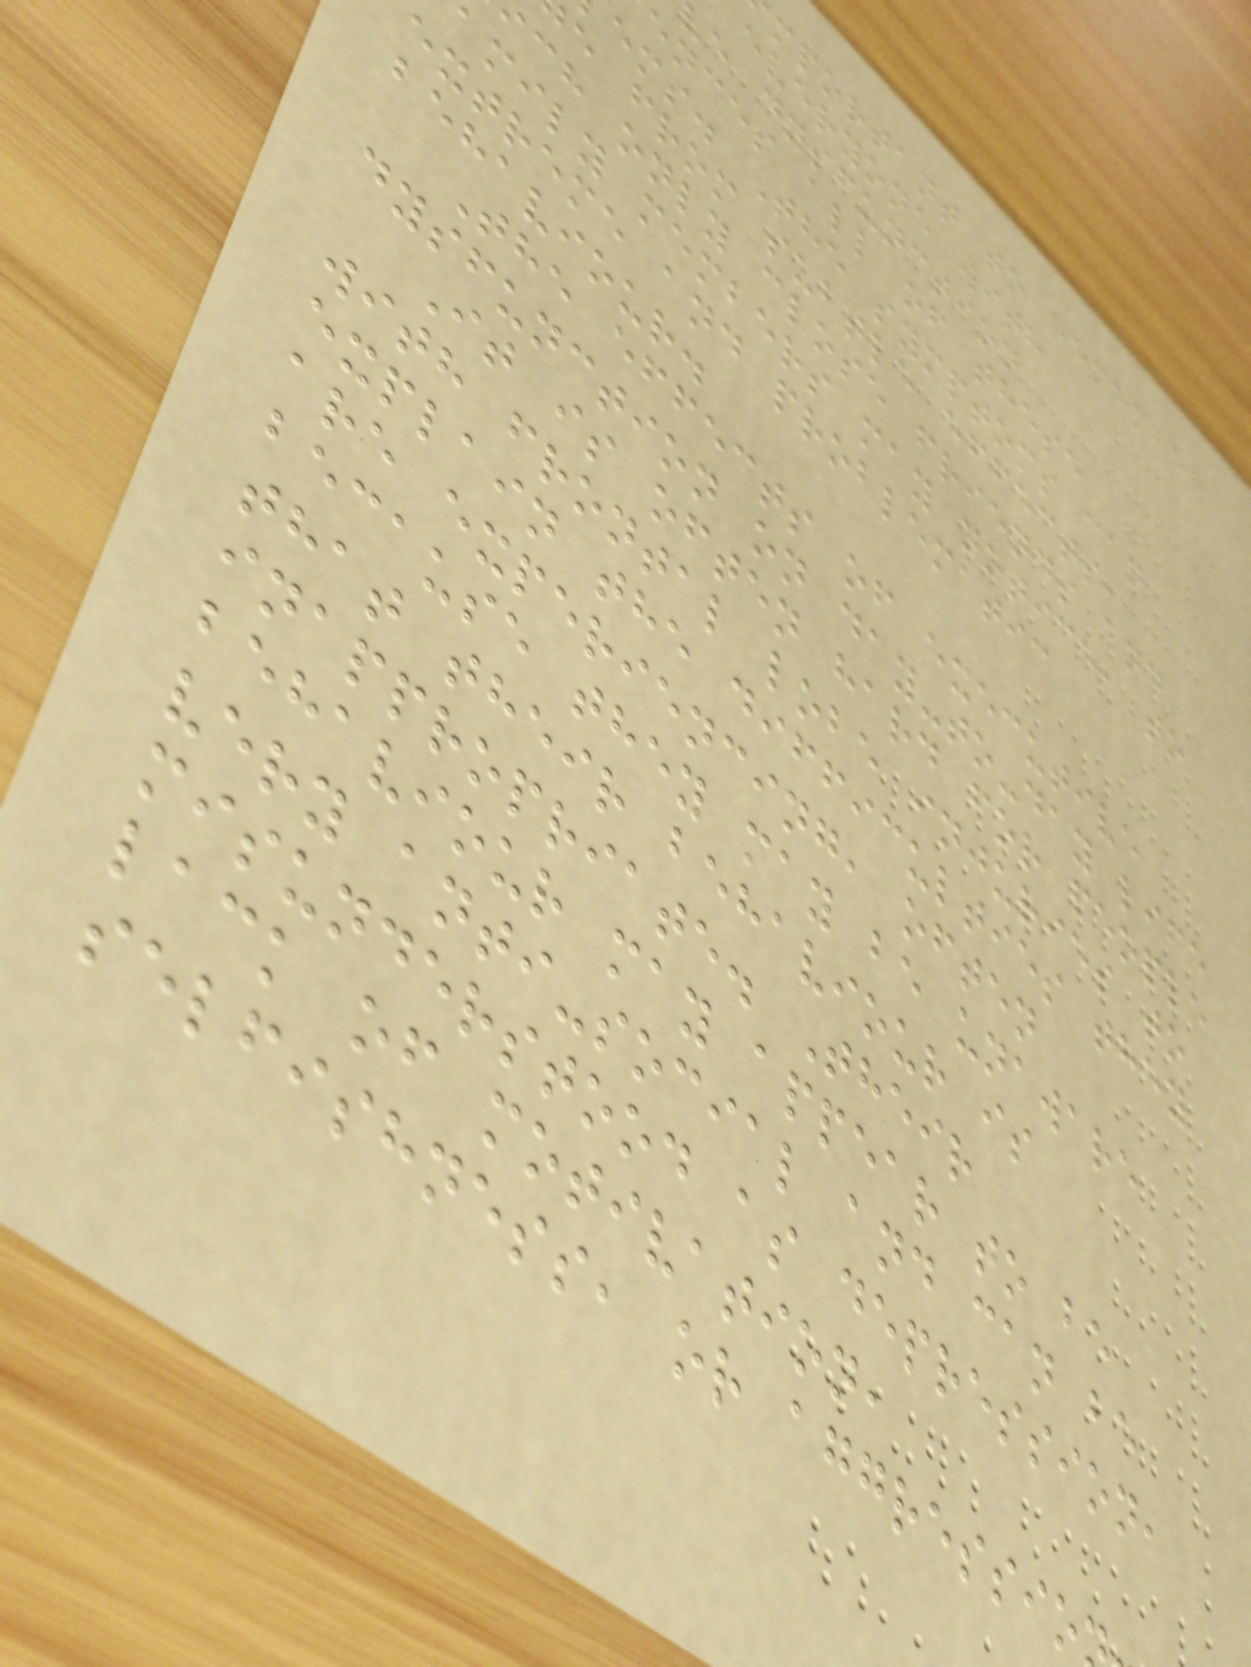mportant to remember
everyone with
ve dysfunction
ences all of these
ems. The symptoms can
e from subtle effects,
ch only close friends and
amily members may notice, to
extreme and problematic
behaviour.
The effects of executive
dysfunction on day-to-day life
It is often hard for people
with frontal lobe injuries to
explain the difficulties they
are experiencing, often
because they may be unaware
that their behaviour is
inappropriate. Their
behaviour may appear to be
very anti-social and can be
misunderstood as depression,
lack of motivation,
selfishness, or aggressio
